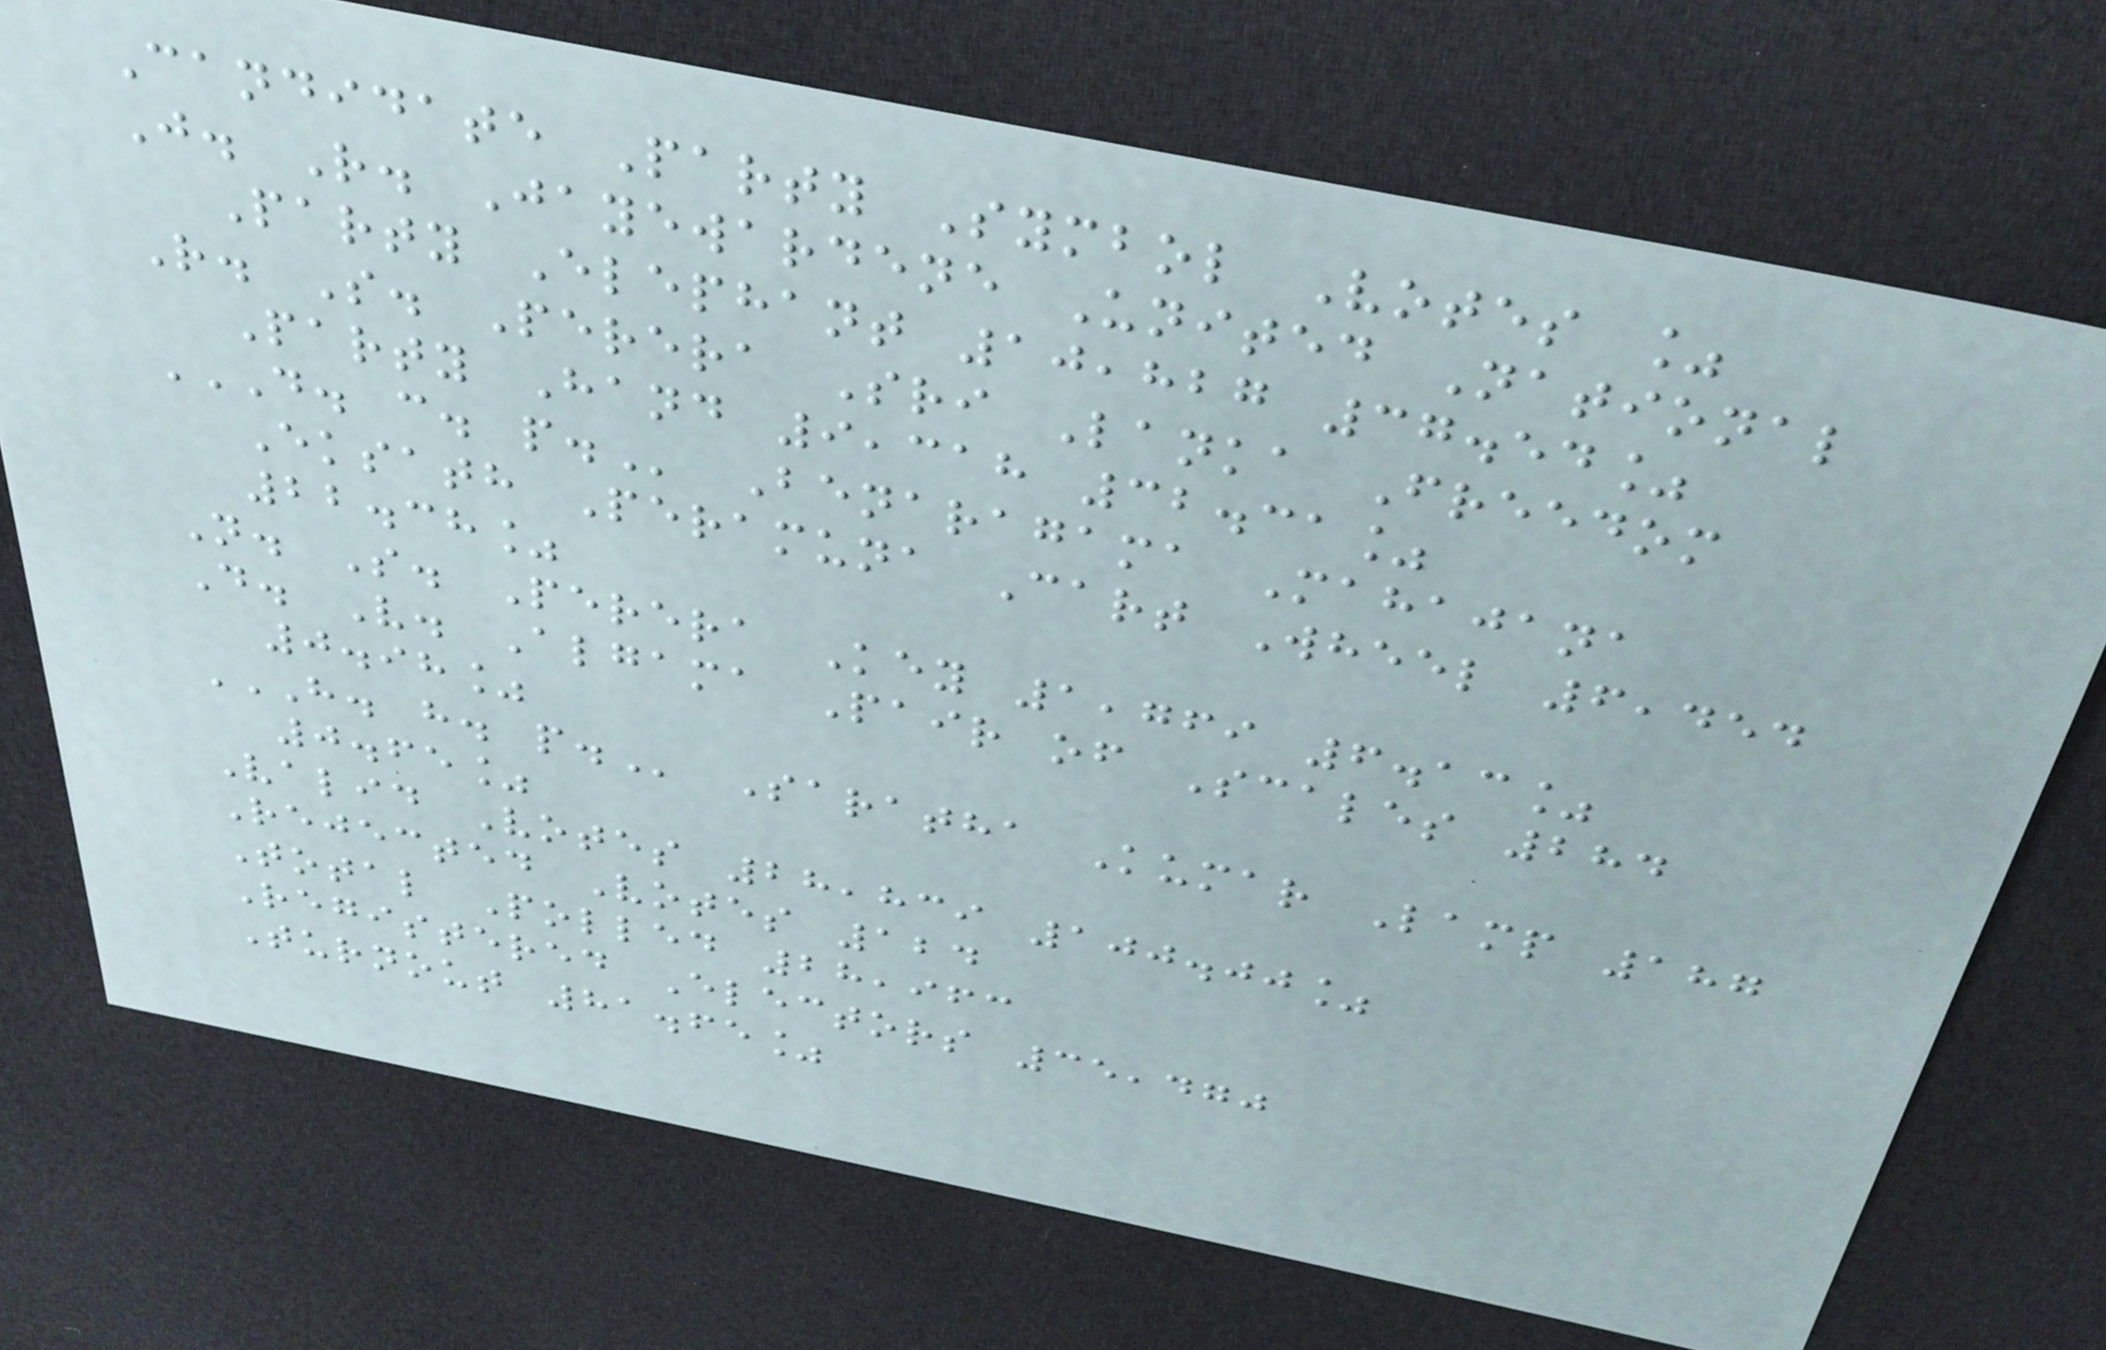Candidate Party Symbol Votes %
J. R. Jayewardene United National
Party Elephant 10,827 37.54%
R. S. Perera Sri Lanka Freedom
Party Hand 9,318 32.31%
D. C. P. Benaragama Mahajana
Eksath Peramuna Cart Wheel 6,454
22.38%
N. S. Perera Key 1,769 6.13%
D. V. Algama Pair of Scales 284
0.98%
H. H. P. Saratha Kumar Lamp 187
0.65%
Valid Votes 28,839 100.00%
Rejected Votes 124
Total Polled 28,963
Registered Electors 35,470
Turnout 81.65%
